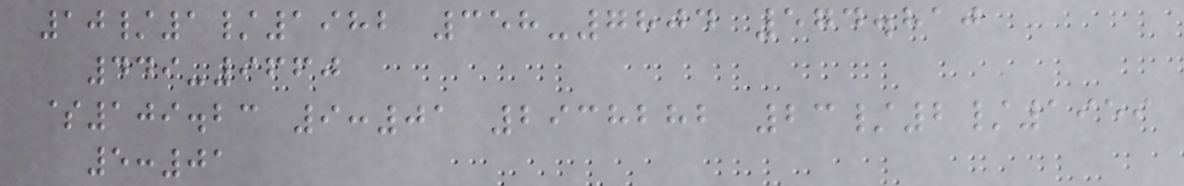10/1/1982 358-7804 574.810
449-9660
$109.23 9:01 2938282 23/2/1959
5:01
